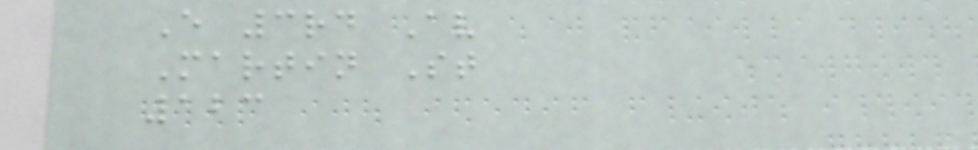E 3rd Av
Martin St
123
